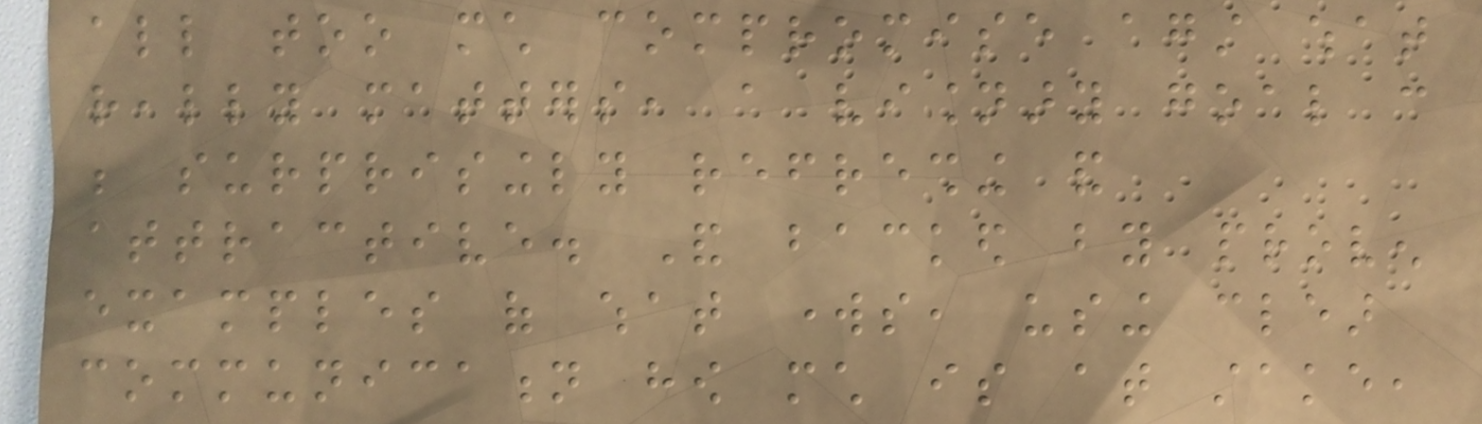all too much compromise against what
really matters, a visionary goal can
be surprisingly refreshing and
attractive. And backed by proven
examples of what works, using clear
communication how much is at stake,
